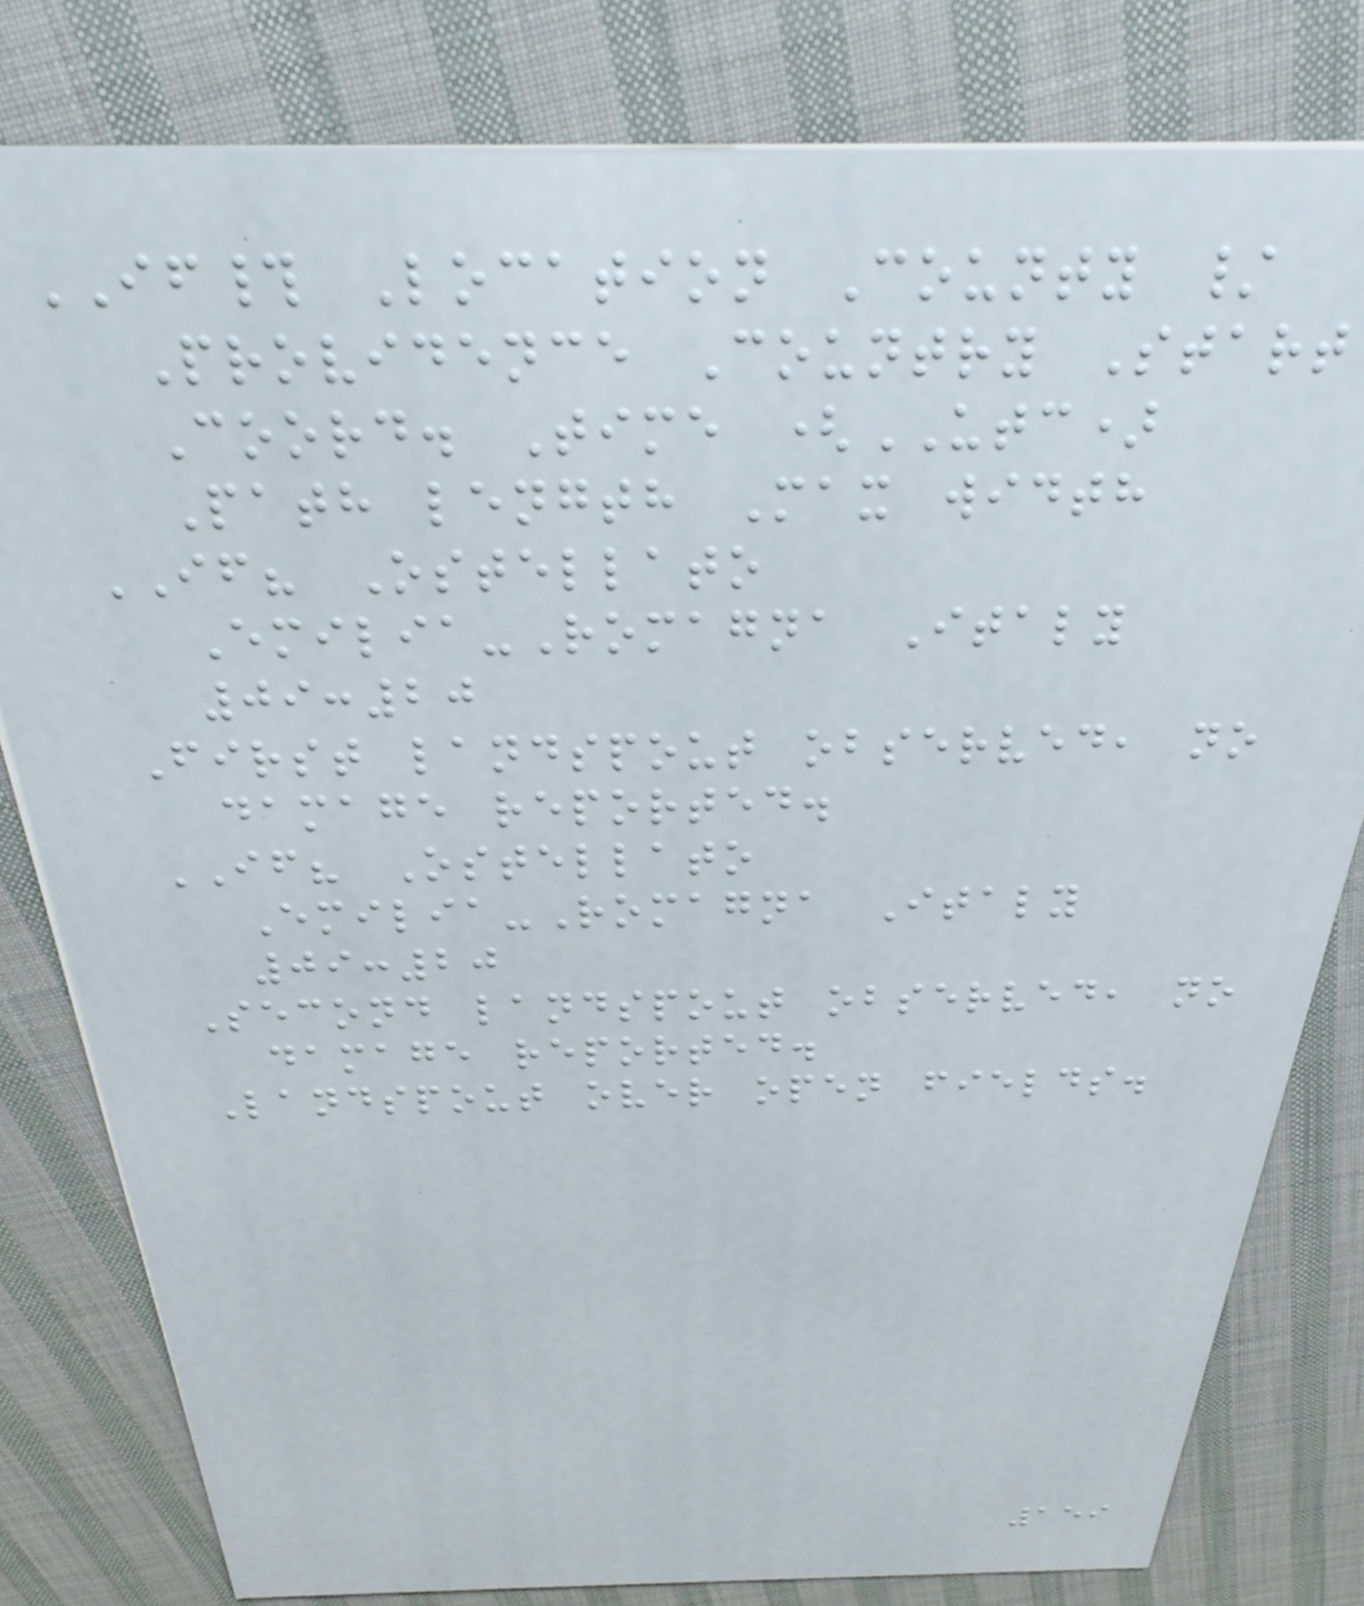IF# Location County /
Providence Country Start
Coord. Time (UTC)
Path length Max width
IF? Ostellato
Emilia-Romagna Italy
09:20
First landspout observed, no
damage reported.
IF? Ostellato
Emilia-Romagna Italy
09:20
Second landspout observed, no
damage reported.
Landspout over open fields.
159
